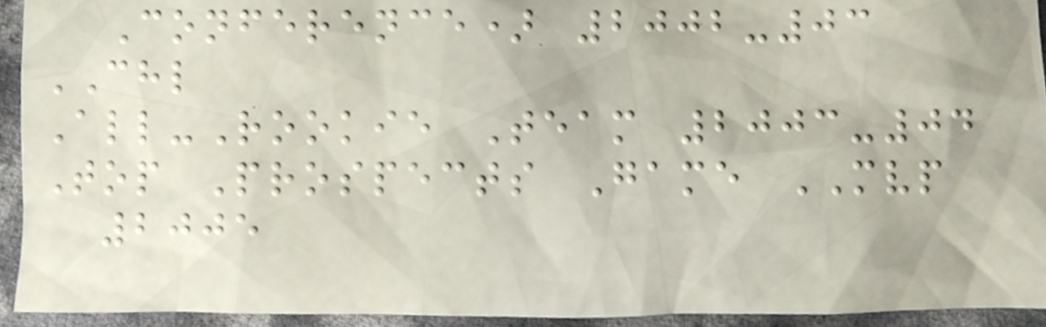Conference) 2002-03
CHL
All-Rookie Team 2003-04
Top Prospects Game MVP
2005
